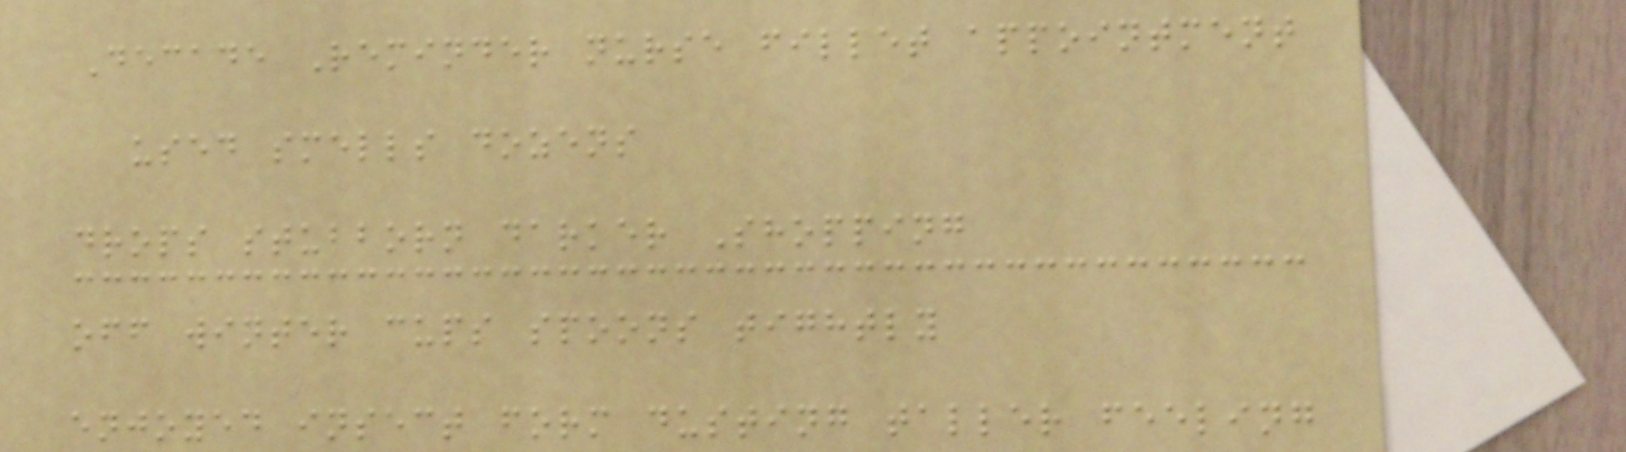Decade Reminder nurse fillet appointment
used smells dozens
drops stubborn darker Shopping
off winter cups spoons tightly
enjoyed insect form dusting taller feeling
